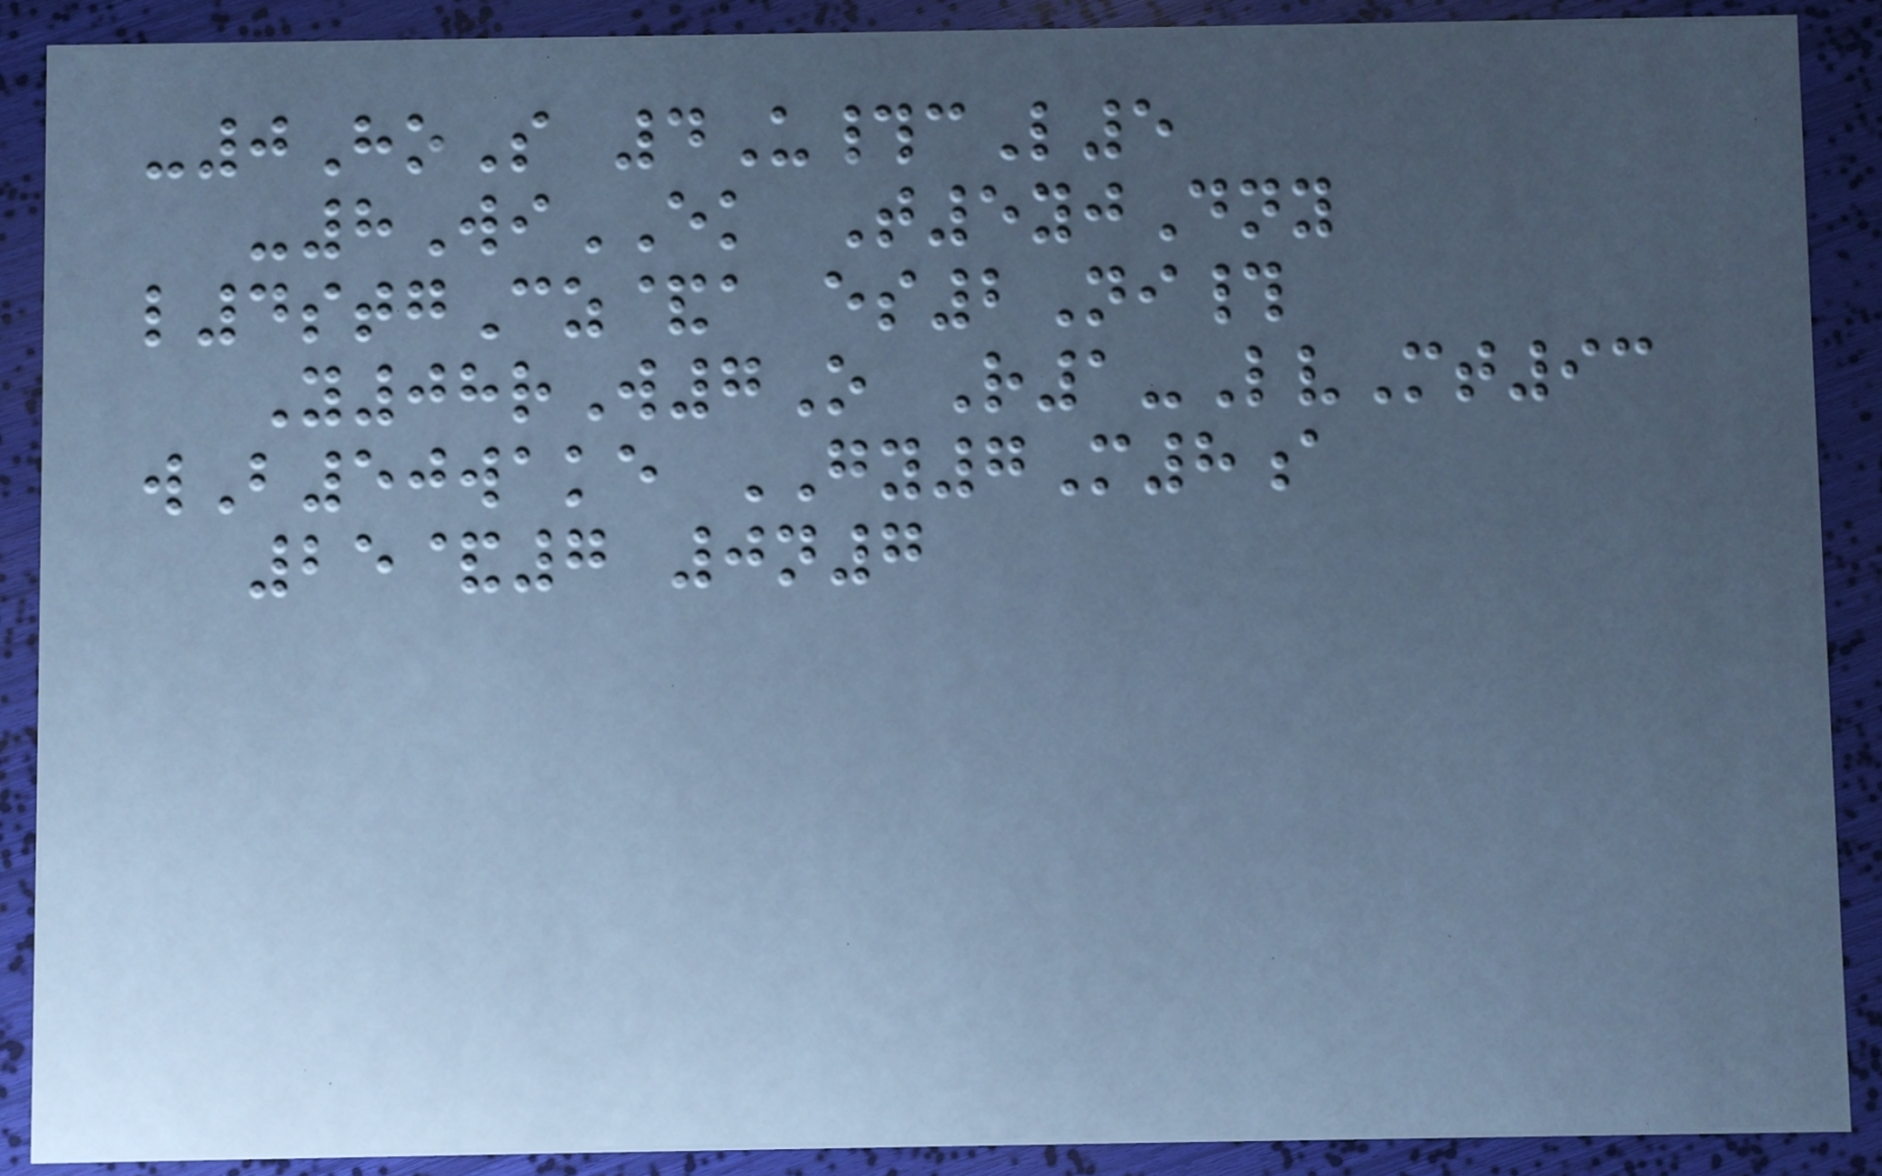-0HoS 4U#cL5
-8WiEK T5yjDny
l4stgCz&a es2Ni#
Y08rW7O R1-LvMt93
wB50wake GY7M8a
25&7 0n7
